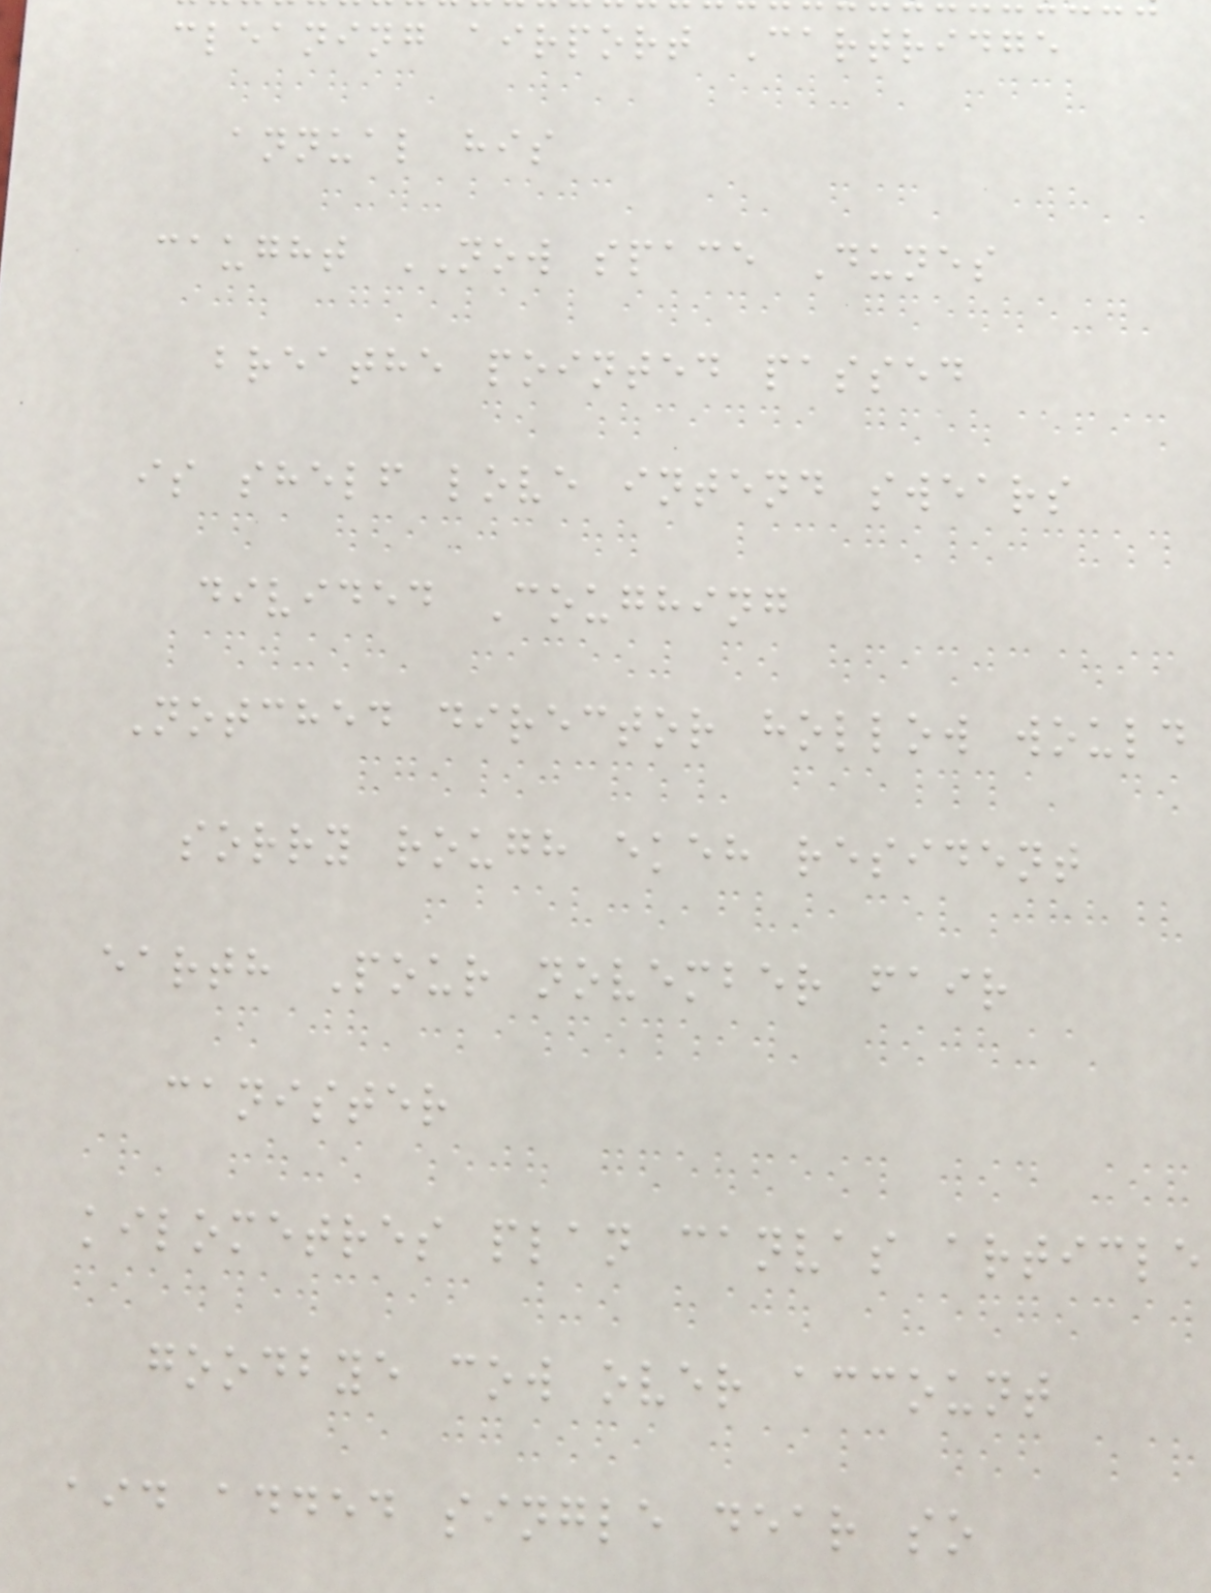cleaning airport Cartridge
annual his
caught NOW space Dunes
breathe pointed passed
is shelf love intend swears
divided Coughing
Notched director hollow would
sorry rough ekeh resident
earth Pour november fair
canister
kilometres plan canvas article
goodbye cow over account
aid added single dear so
